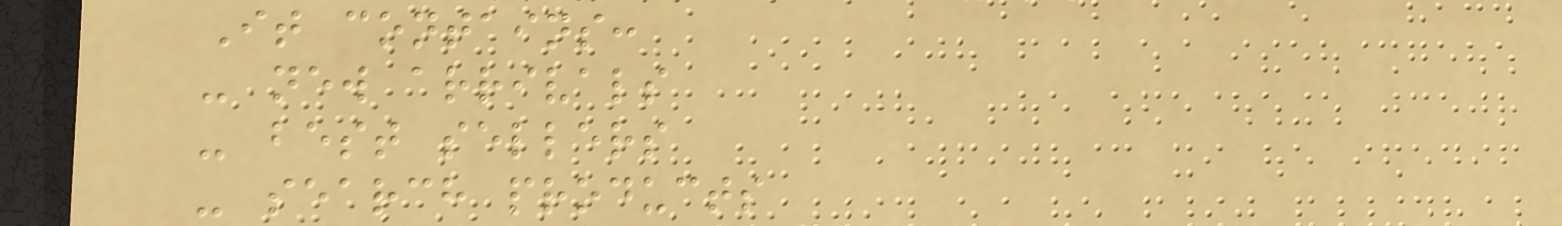It contains:
- new arrivals
- best sellers
- search products
